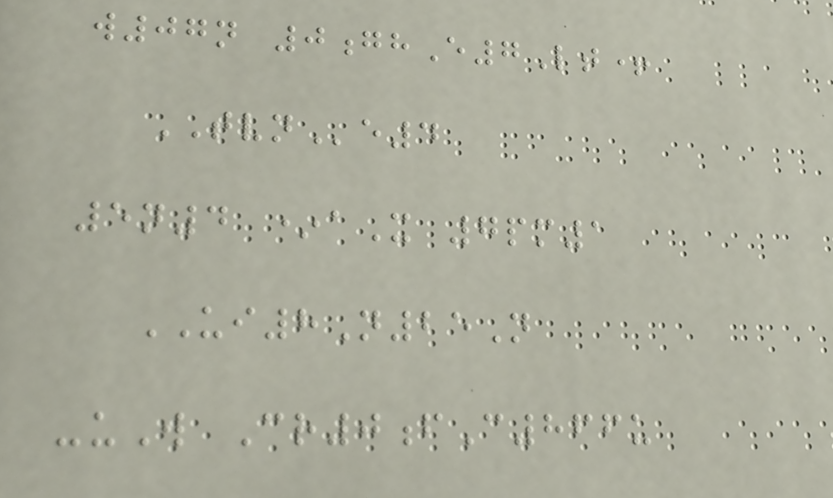w07n 0ghE7Lt+
TVNe4
5n4 *aX 7pm1
UI8N25N
-uW Cr0fC866u
